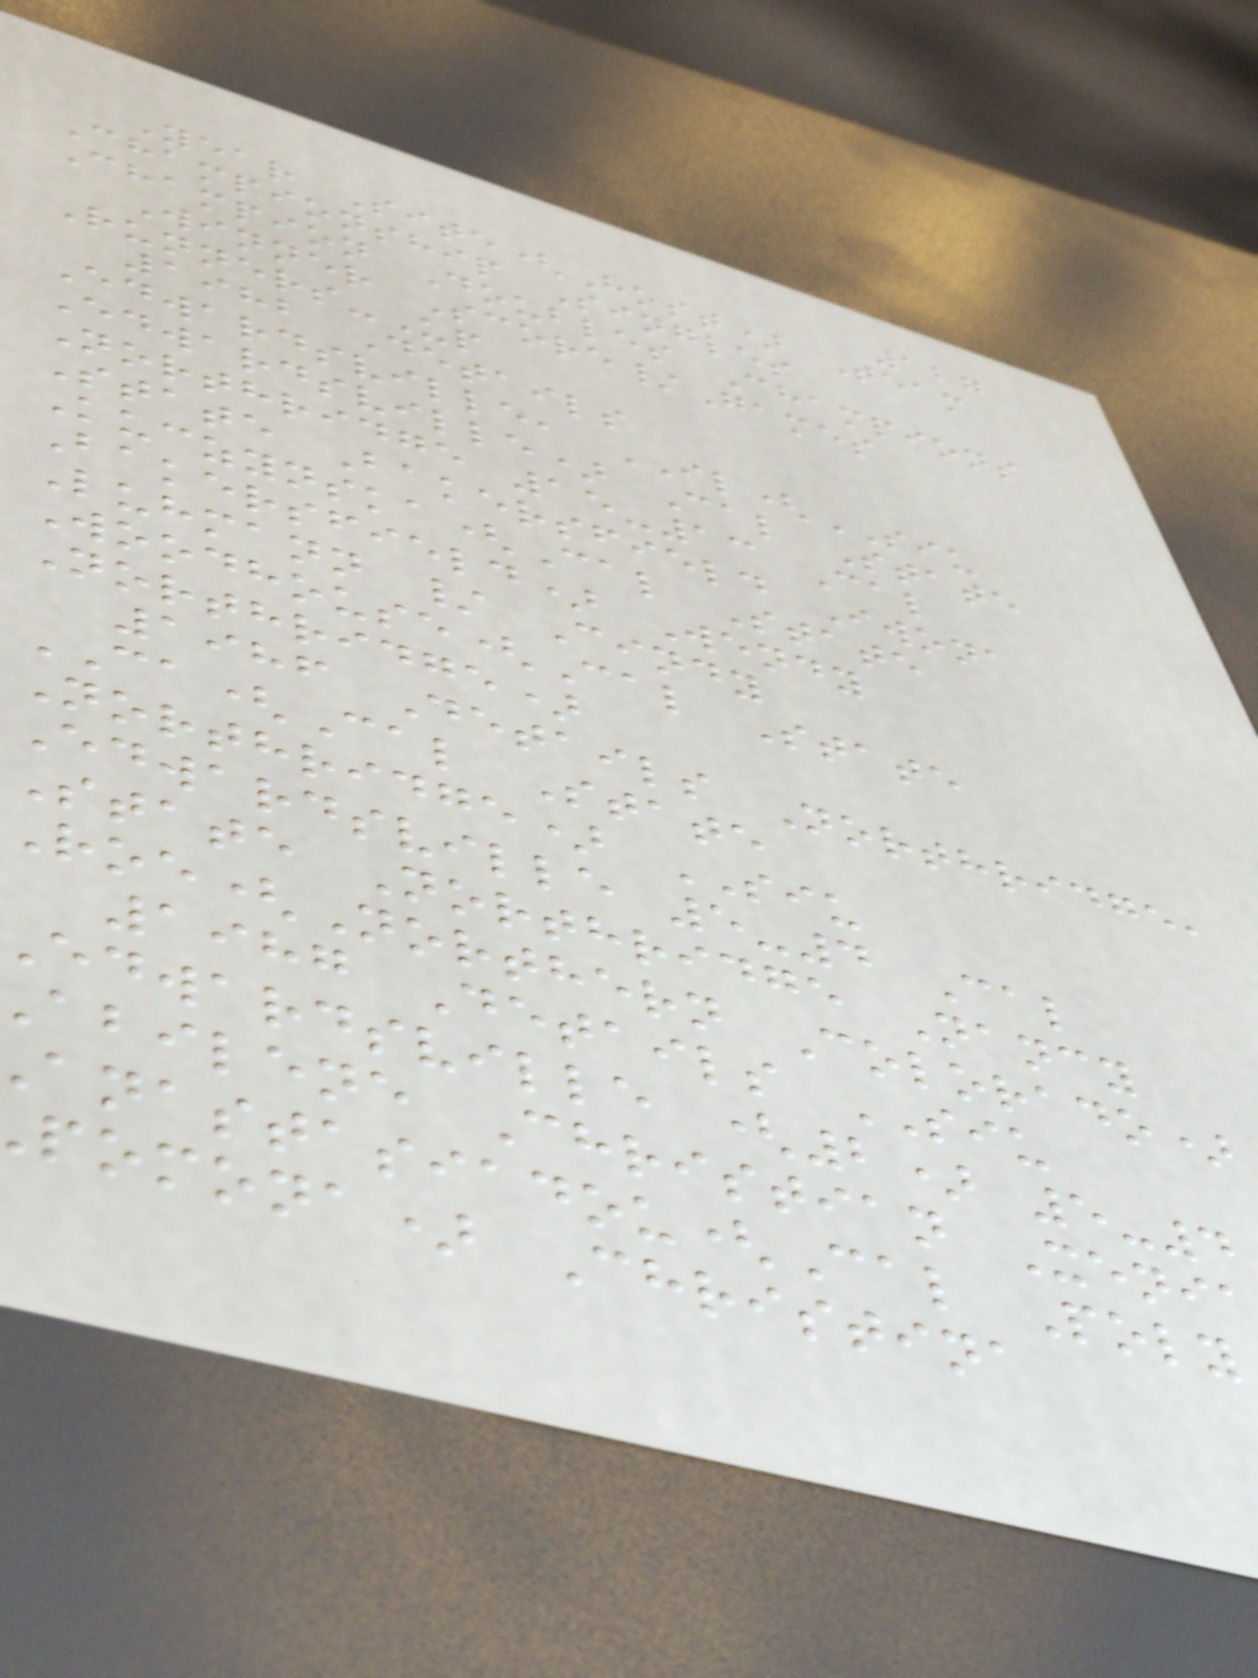127
Year Site(Host) Team
Championship Singles
Champion Doubles Champions
Winner Score/Games
Runners-Up
1982 Details
Edwardsville, IL(SIU
Edwardsville) Cal State
Northridge 15-13 Cal
State Bakersfield Iwona
Kuczynska(Cal State
Bakersfield) Wendy
Luhmann / Cindy
Woodhouse(Cal State
Northridge)
1986 Details Northridge,
CA(Cal State
Northridge) SIU
Edwardsville 5-4 Cal
State Northridge Nancy
Roe(Northern Colorado)
1987 Details SIU
edwardsville (2) 5-4
abilene Christian Xeni
nastasiadou(Cal Poly
pomona) Christina
